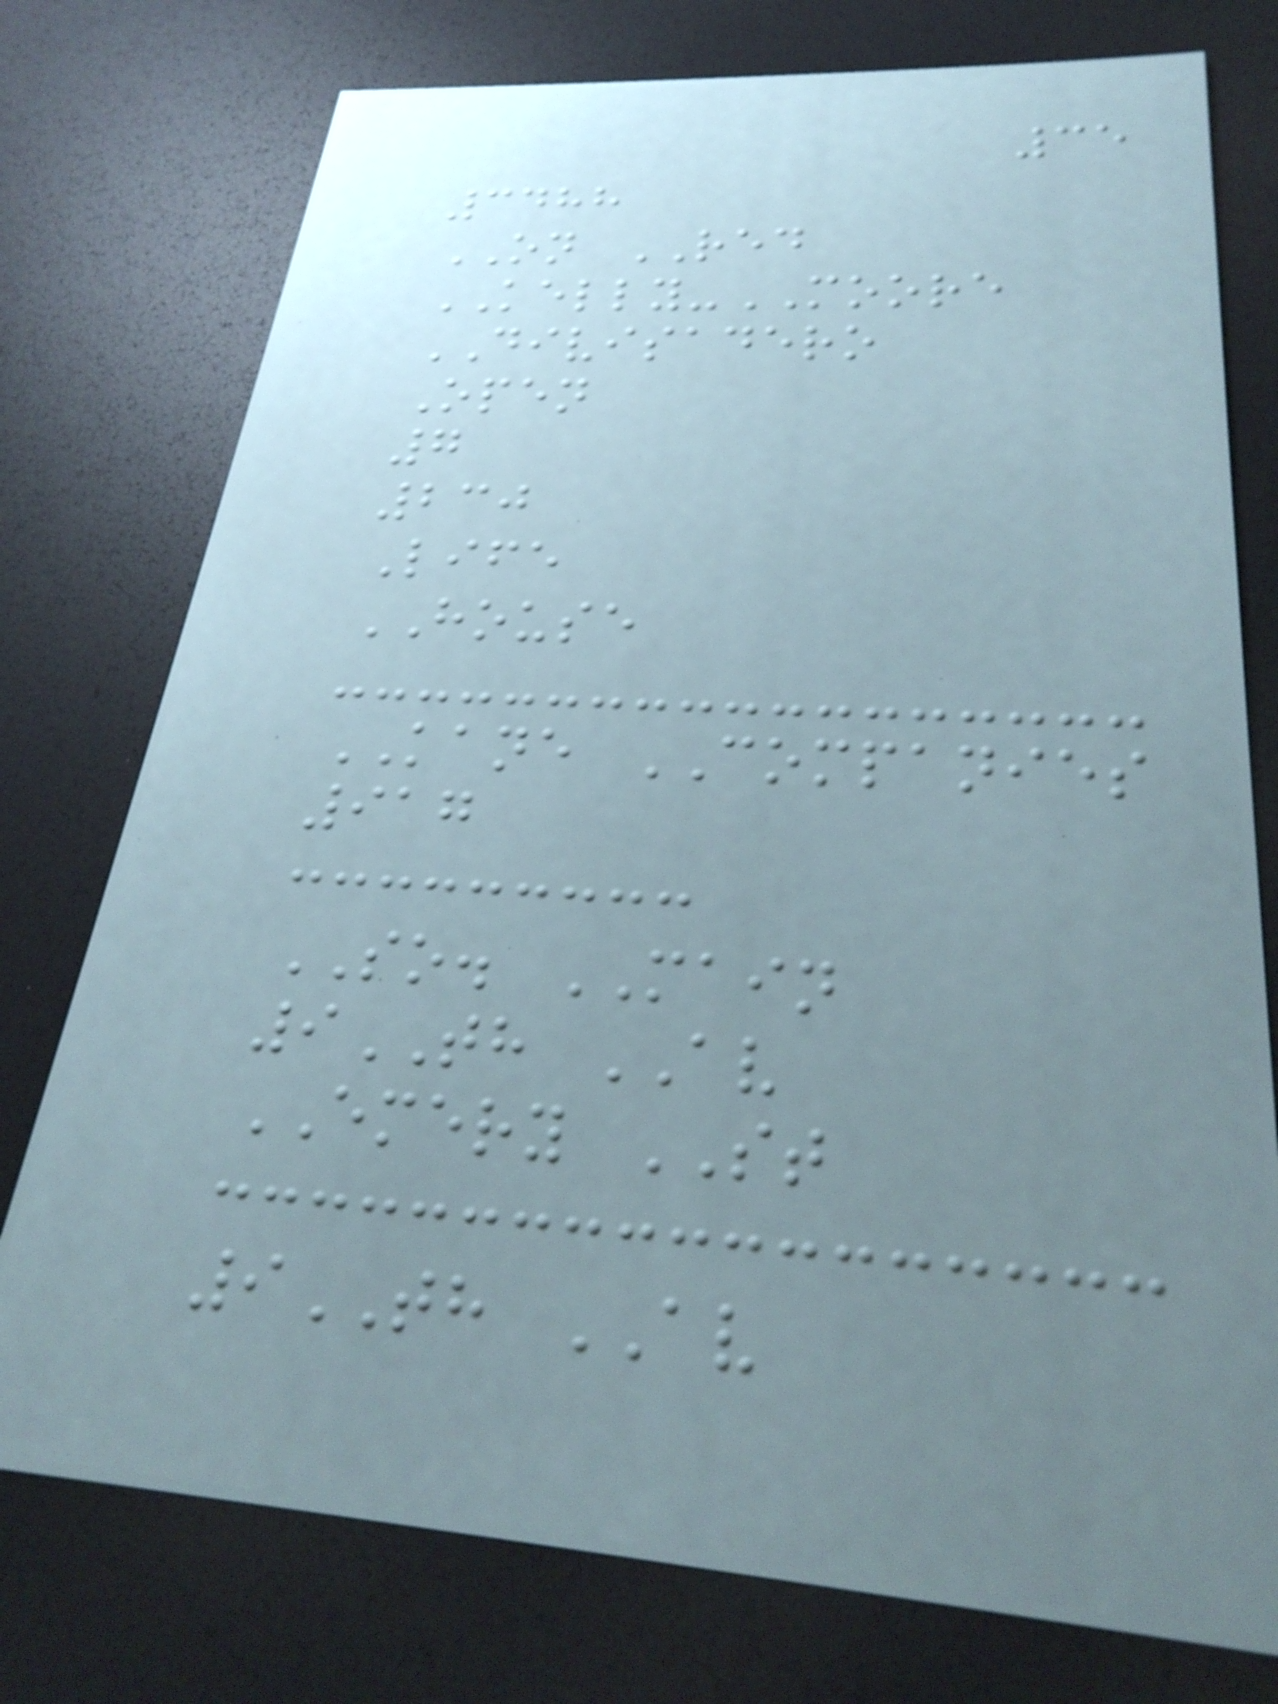35
3488
ON RED
KELLY-MOORE
DIVISADERO
Open
7
230
Life
HOUSE
KANE COMPANIES
917
SO. MAIN
9TH AV
EMERY ST
9TH AV
